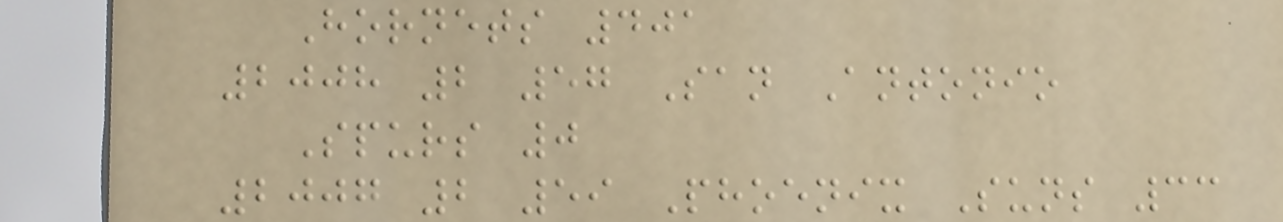Hornets 401
2008 2 57 San Antonio
Spurs 0
2007 2 59 Phoenix Suns 33
